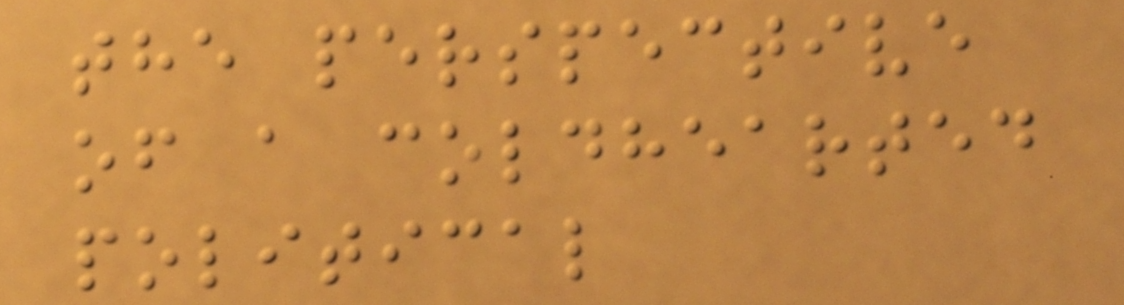the perspective
of a coldhearted
political
